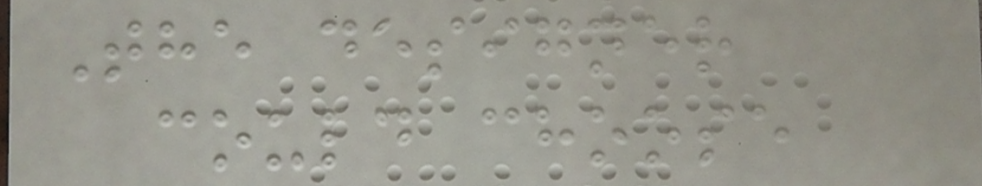The designer
could choose
